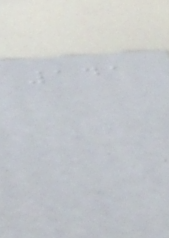141
